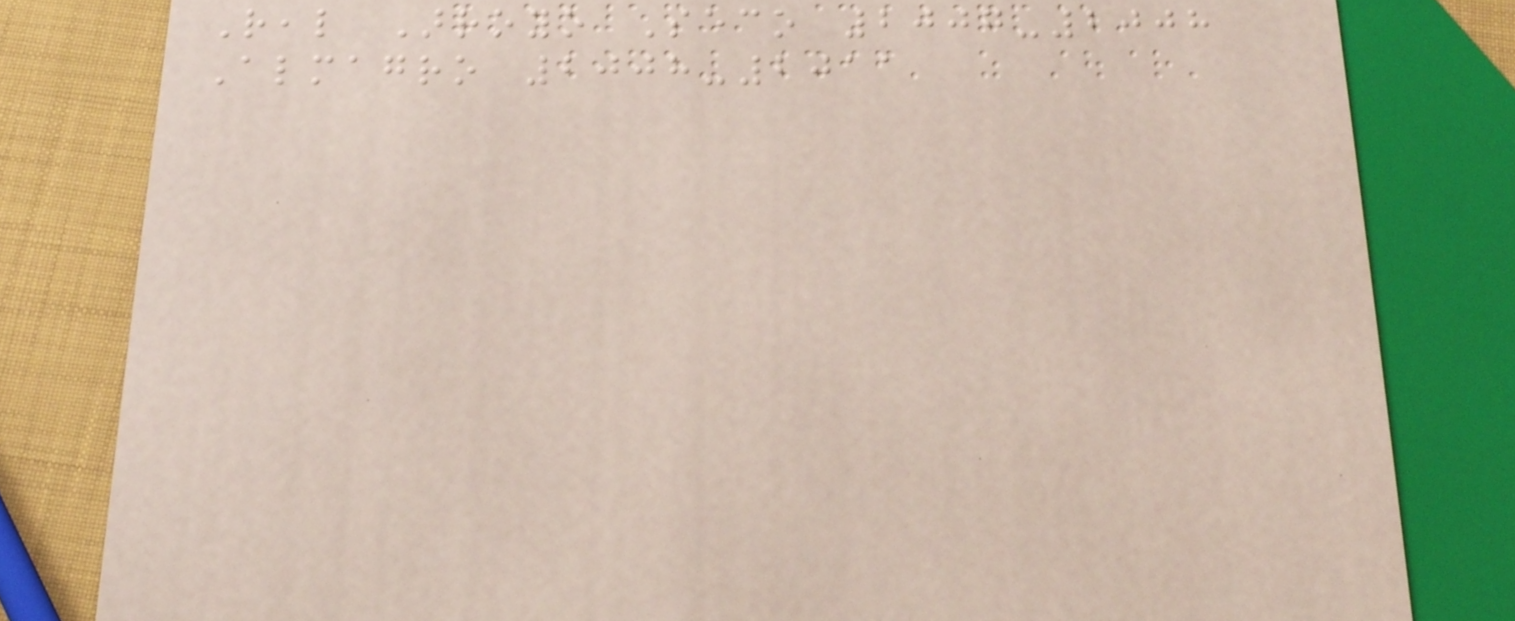Real Arroyo Seco 2007-2008
Almagro 2008-2011
